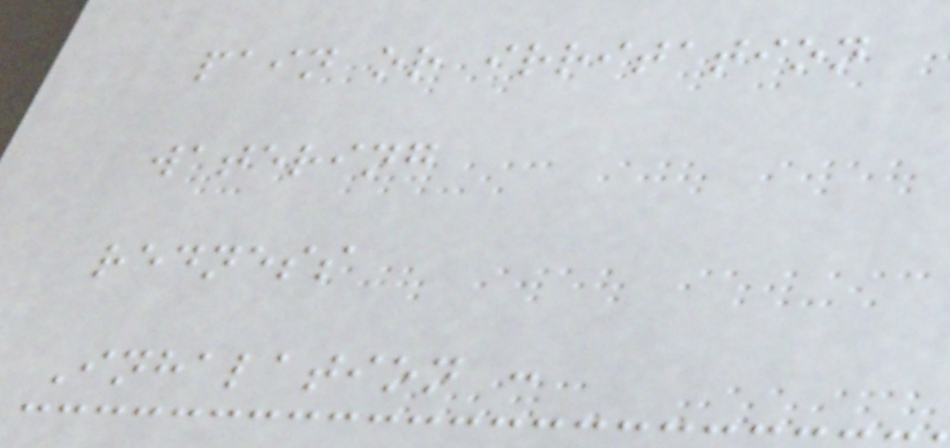pain or irritation
watering
redness
Inhalation :
